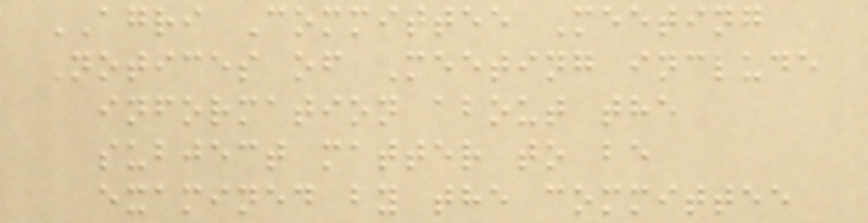AGRI Committee Meeting
Notices of Meeting include
information about the
subject matter to be
examined by the committee
